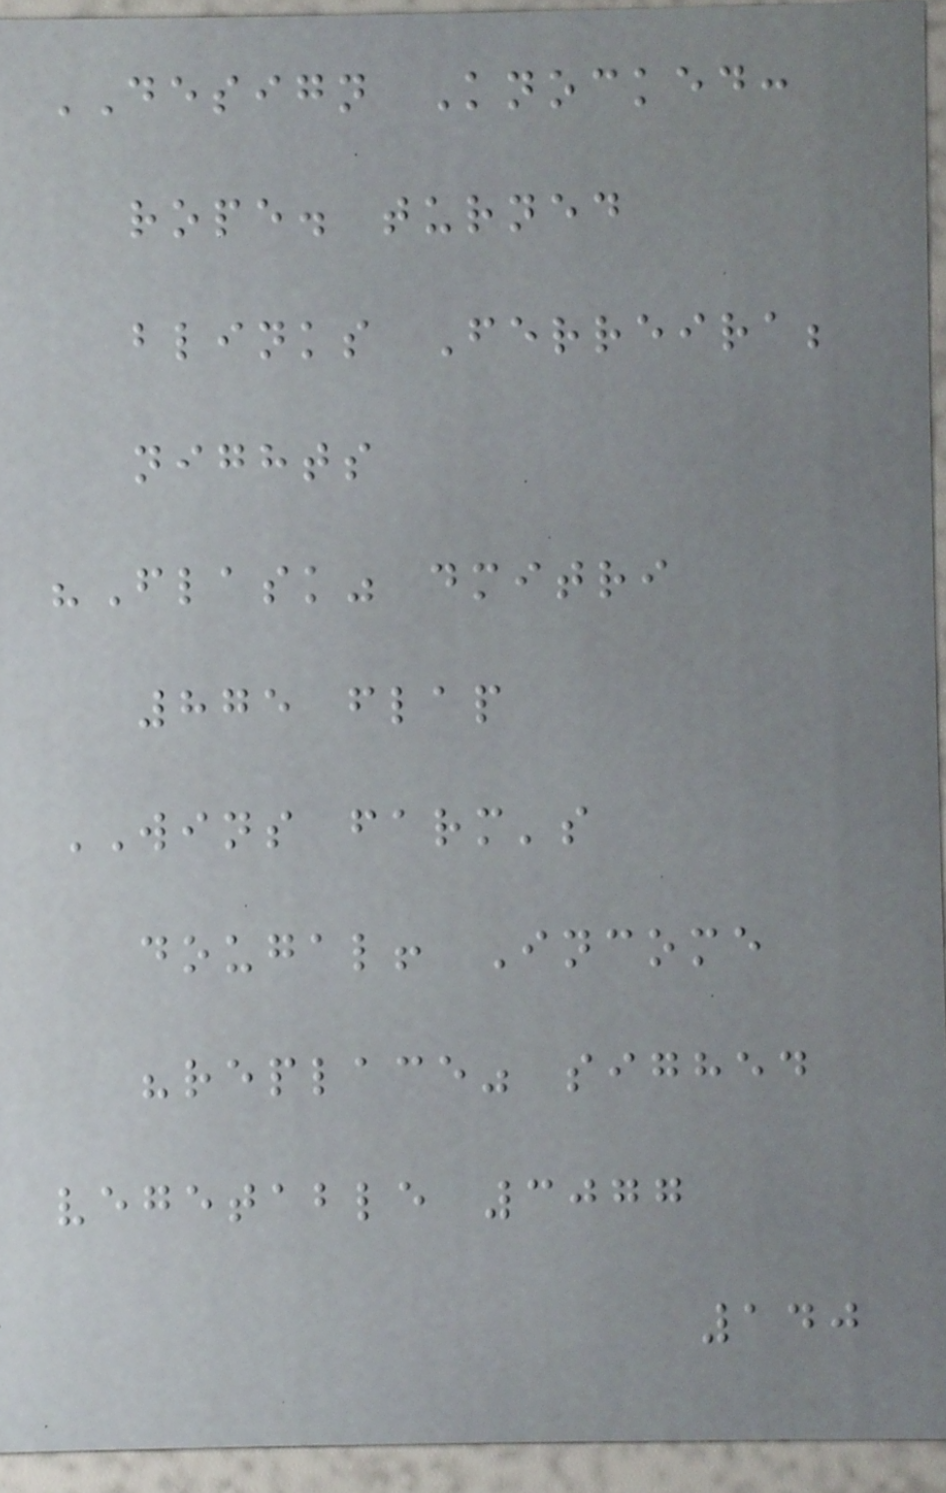DESIGN Knocked:
rope. turned
blinks Ferreira;
nights
"Flask" dmitri
875 flap
WINS farm's
dougal! Income
"replace" sighed
vegetable 3077
140
